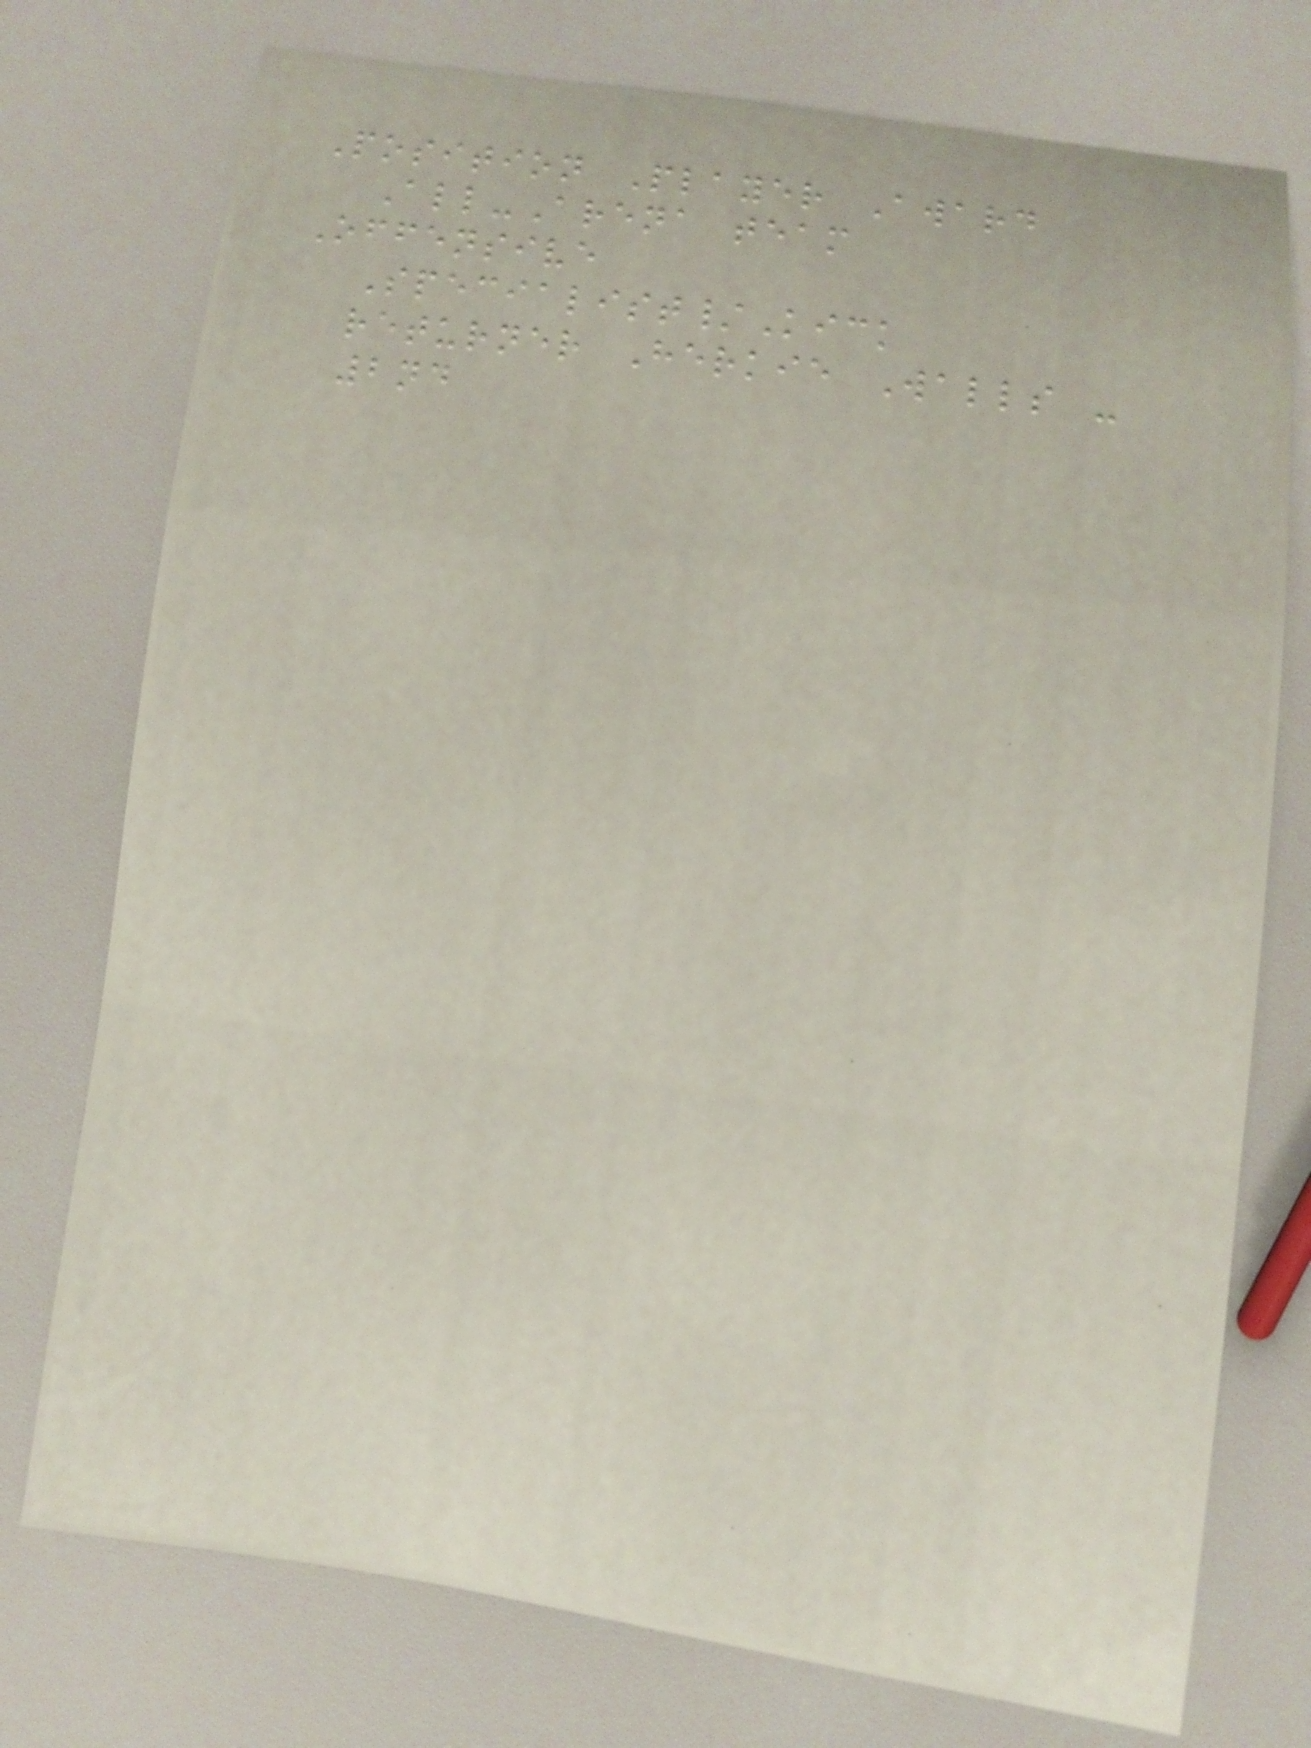Position Player Award
All-Arena team
Offensive
Specialist/Kick
returner Herkie Walls -
2nd
